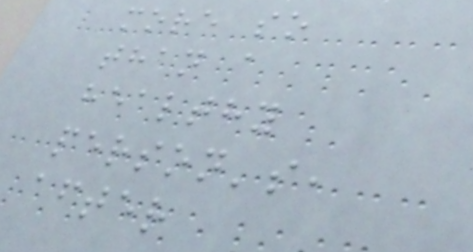more so
than a
healthy
person's,
after
